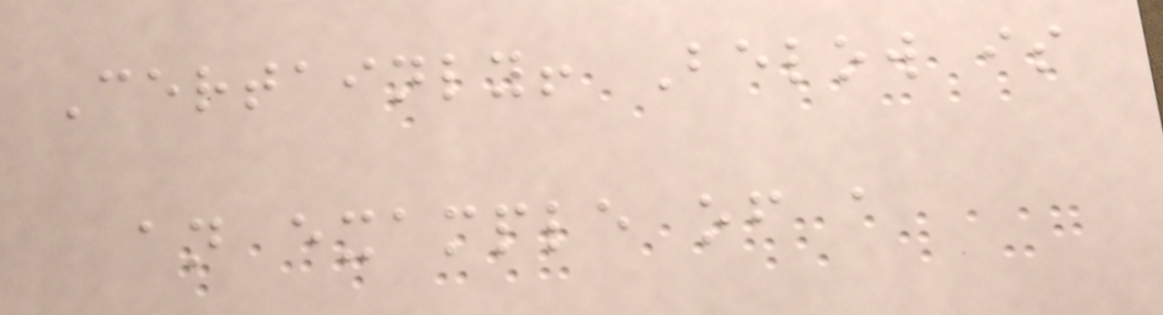Certainly! Below is
an example of a
